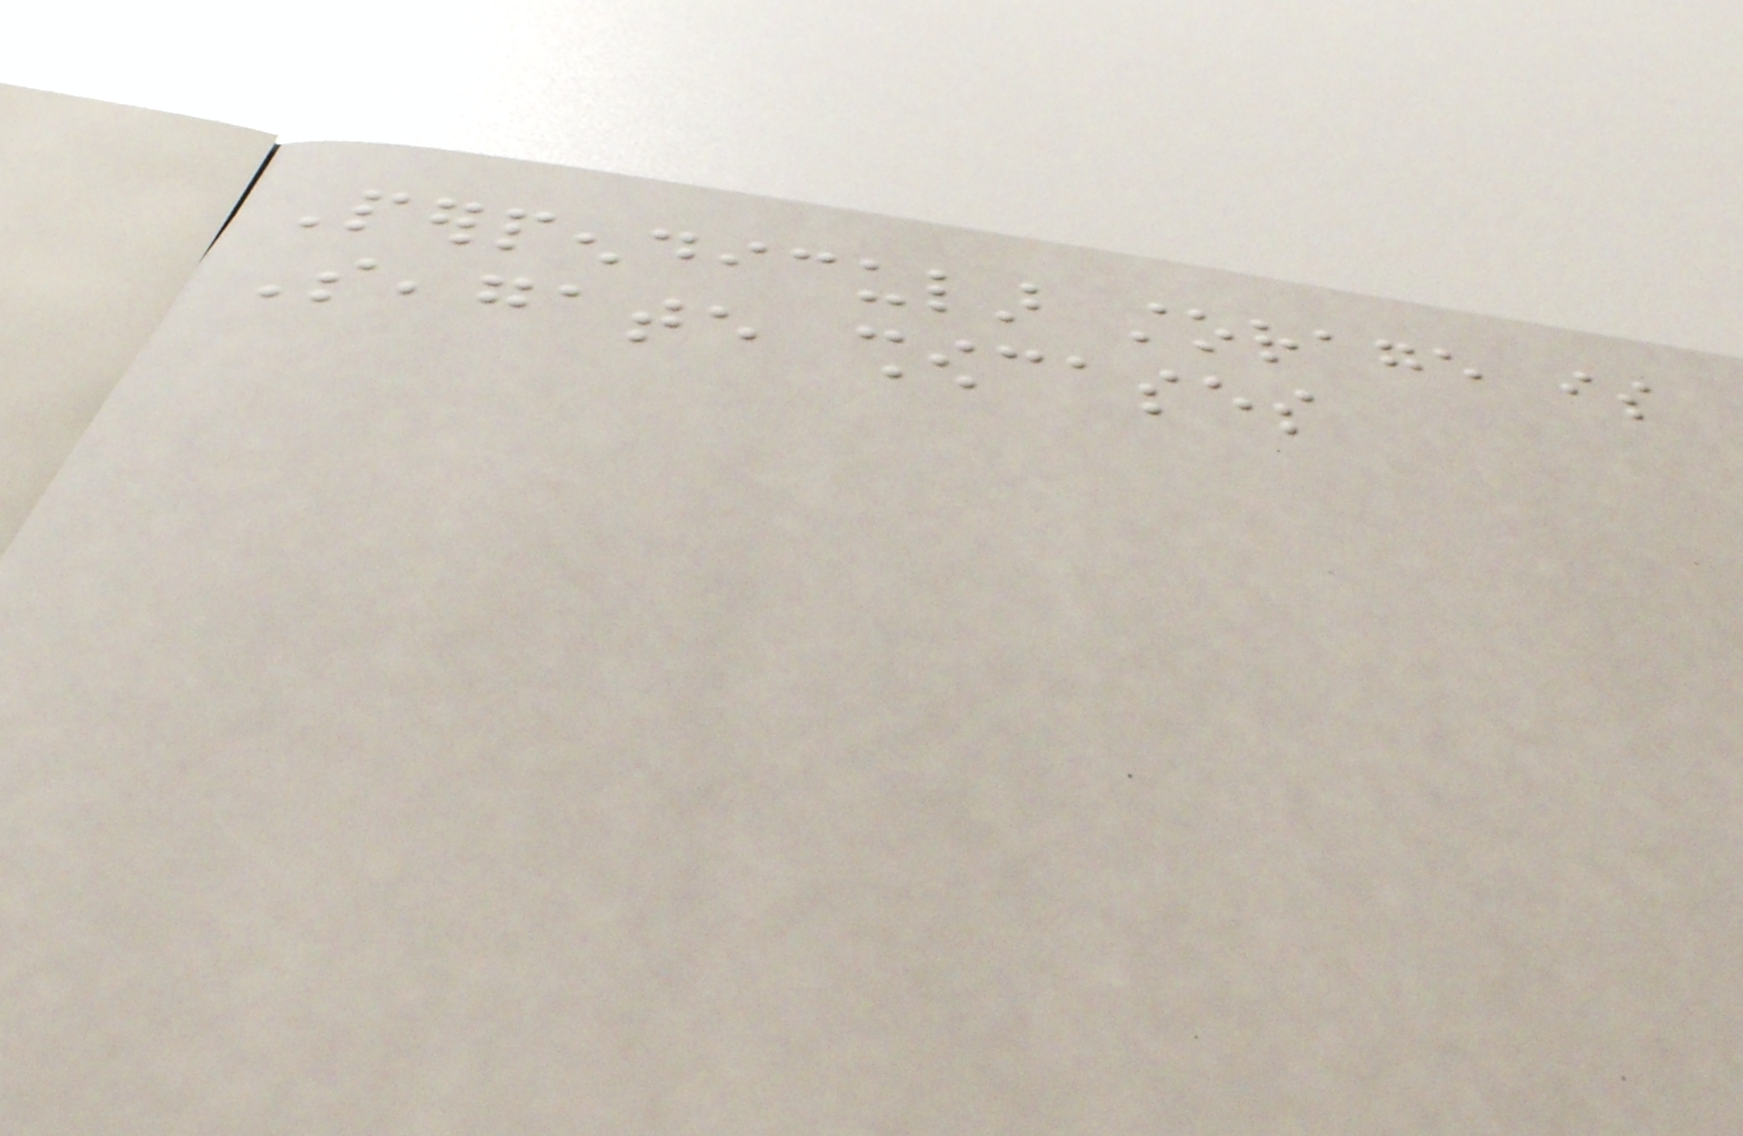Perpendicular storage is
Seagate showcases
